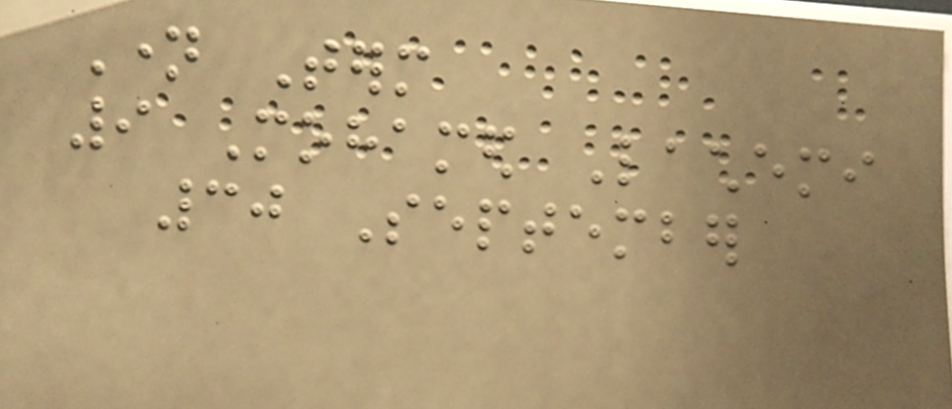Name Term
9 Mohamed Lachemi
30 September
